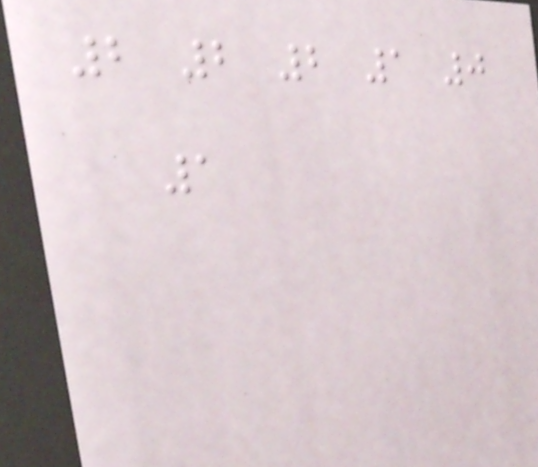2 2 2 1 0
1
